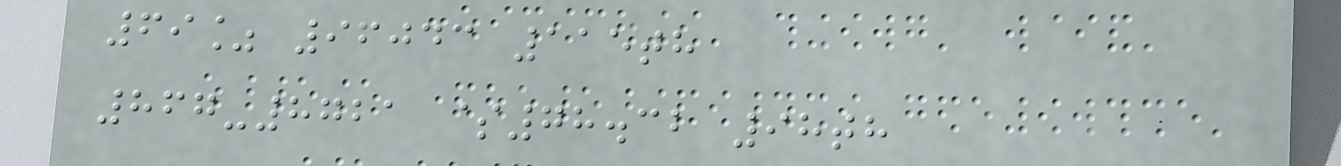69% 96043 115th
867-8721 $78.32 98th
